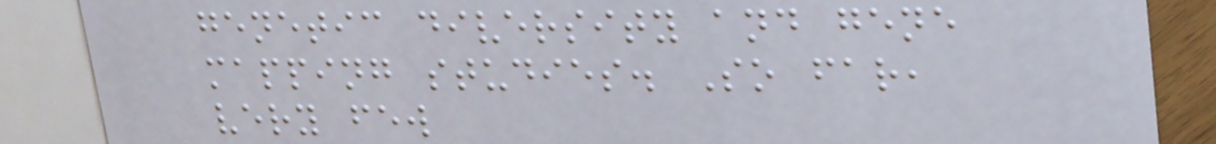genetic diversity and gene
mapping studies. So far,
very few
